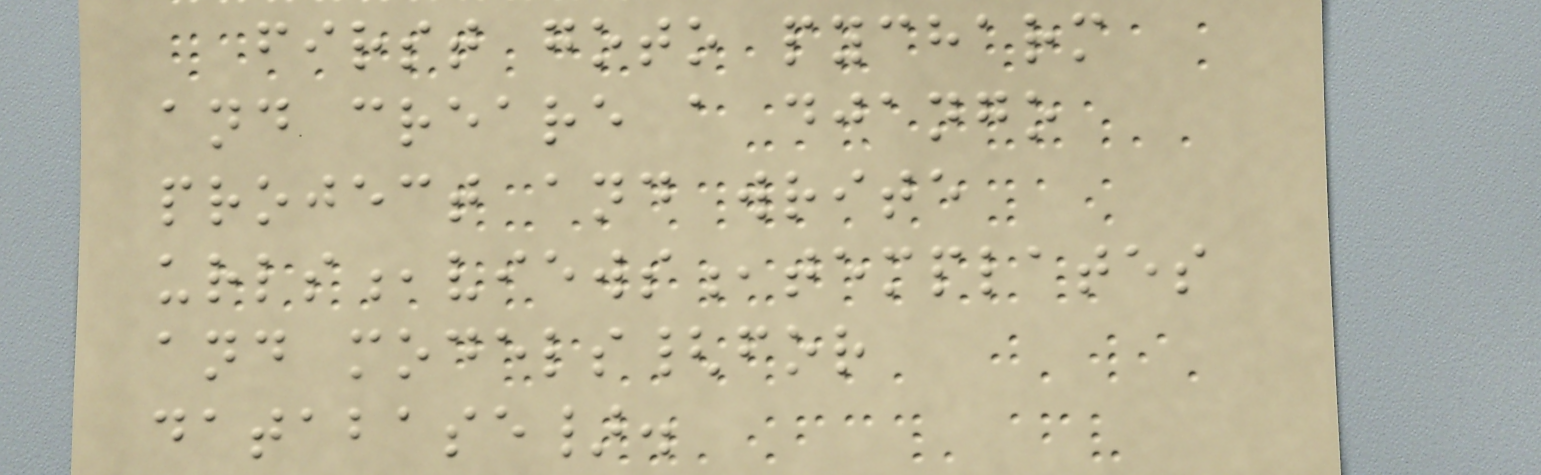first goto pycharm
and creare a django
project and write
urls,views,templates
and models{for
database}.
